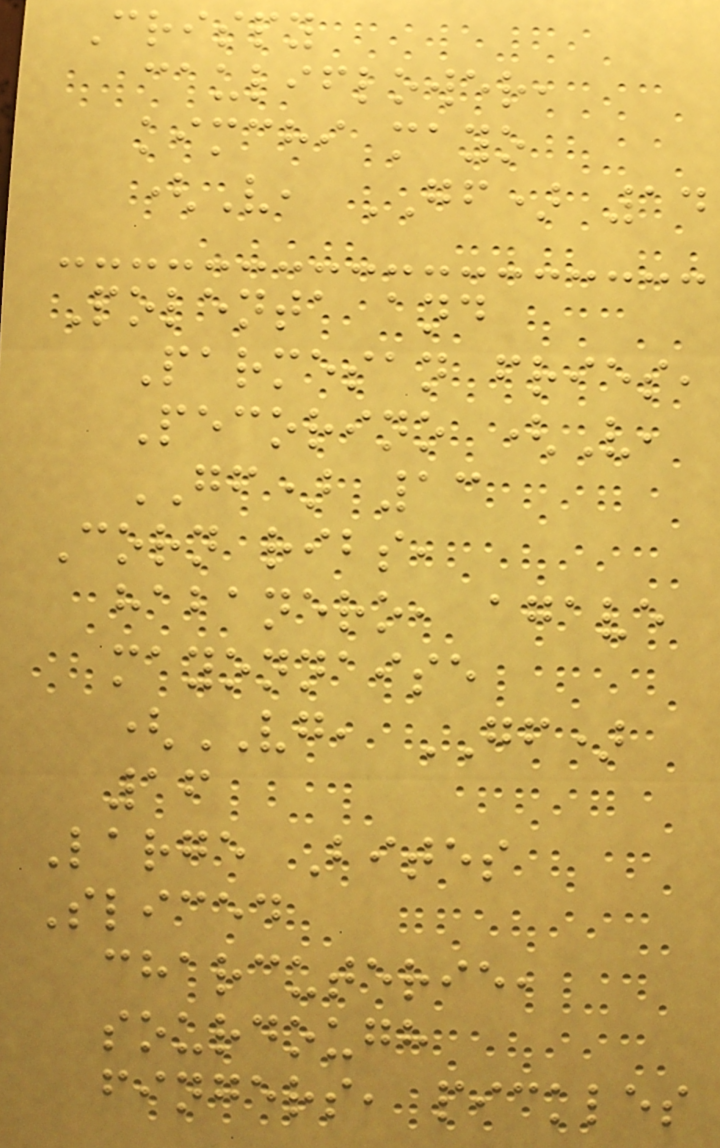Crispy
cauliflower,
kimchi mayo
(V, GF) 14
Polenta and
Parmesan fries,
Pecorino (V,
GF) 13
Corn ribs,
habanero, agave
mayonnaise
(VG, GF)
16
Large Bites
Sliced
charcuterie,
sourdough
fingers, pickles
